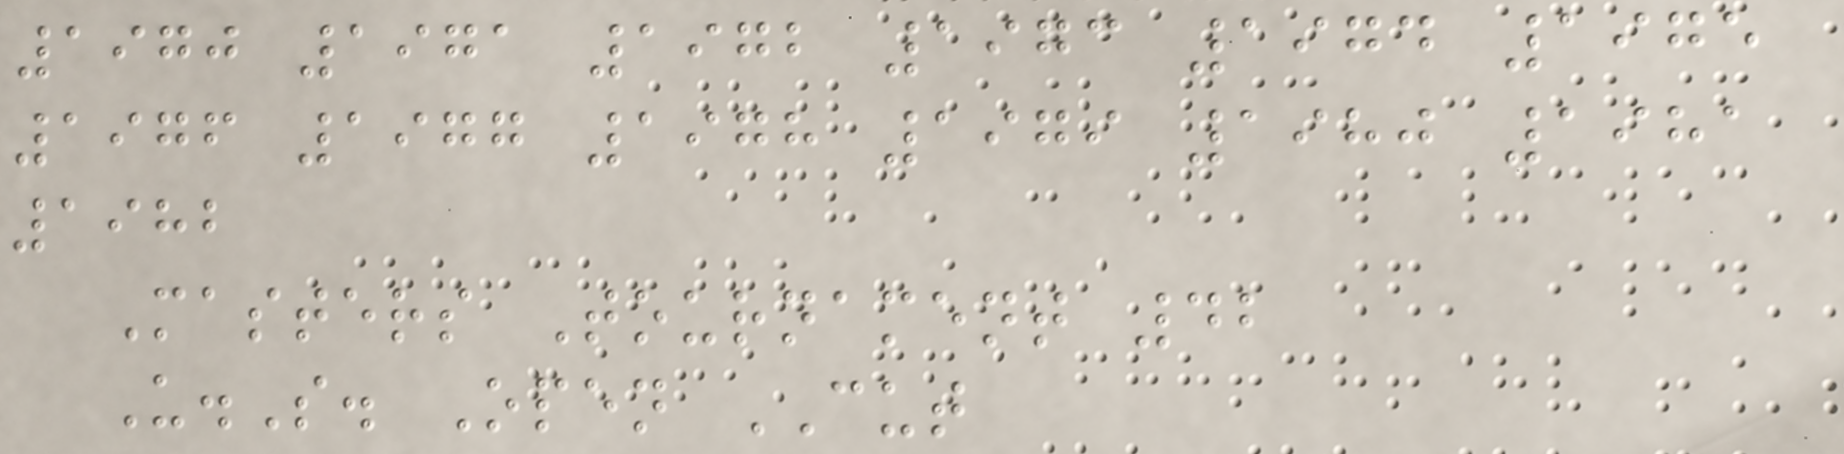1970 1971 1972 1973 1974 1975
1976 1977 1978 1979 1980 1981
1982
Masters Tournament 42
U.S. Open CUT
